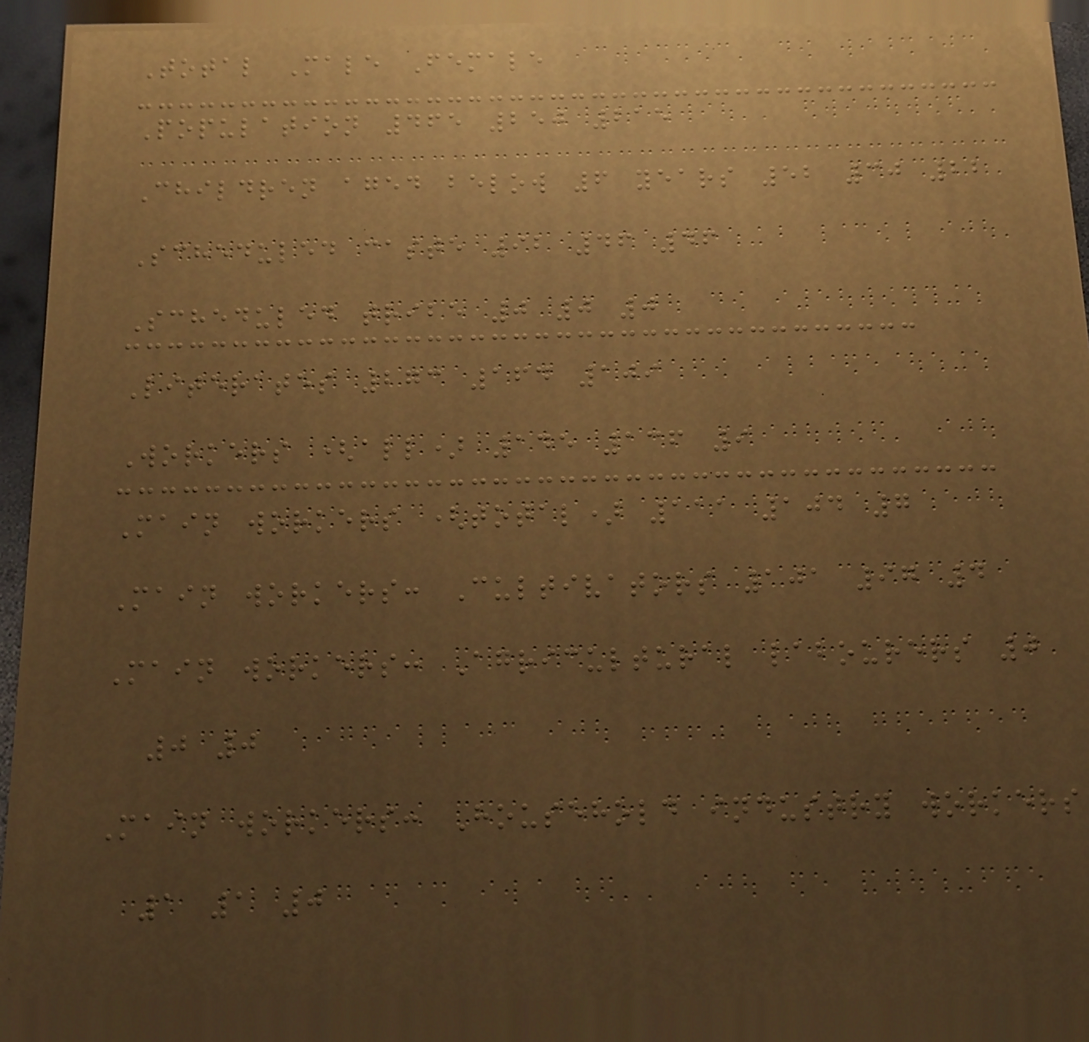Total Male Female
Population 465 250 215
Children aged below 6 years 52 30 22
Scheduled caste 92 46 46
Scheduled tribe 0 0 0
Literates 273 164 109
Workers (all) 145 136 9
Main workers (total) 111 104 7
Main workers: Cultivators 101 97 4
Main workers: Agricultural labourers 0
0 0
Main workers: Household industry workers
1 1 0
